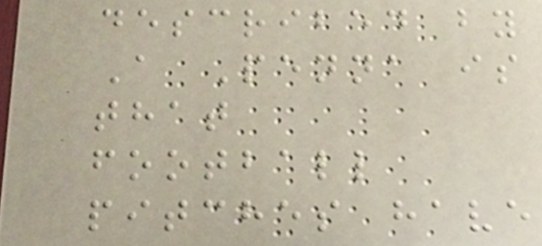described by
A Penna is
that
football
pitches have
